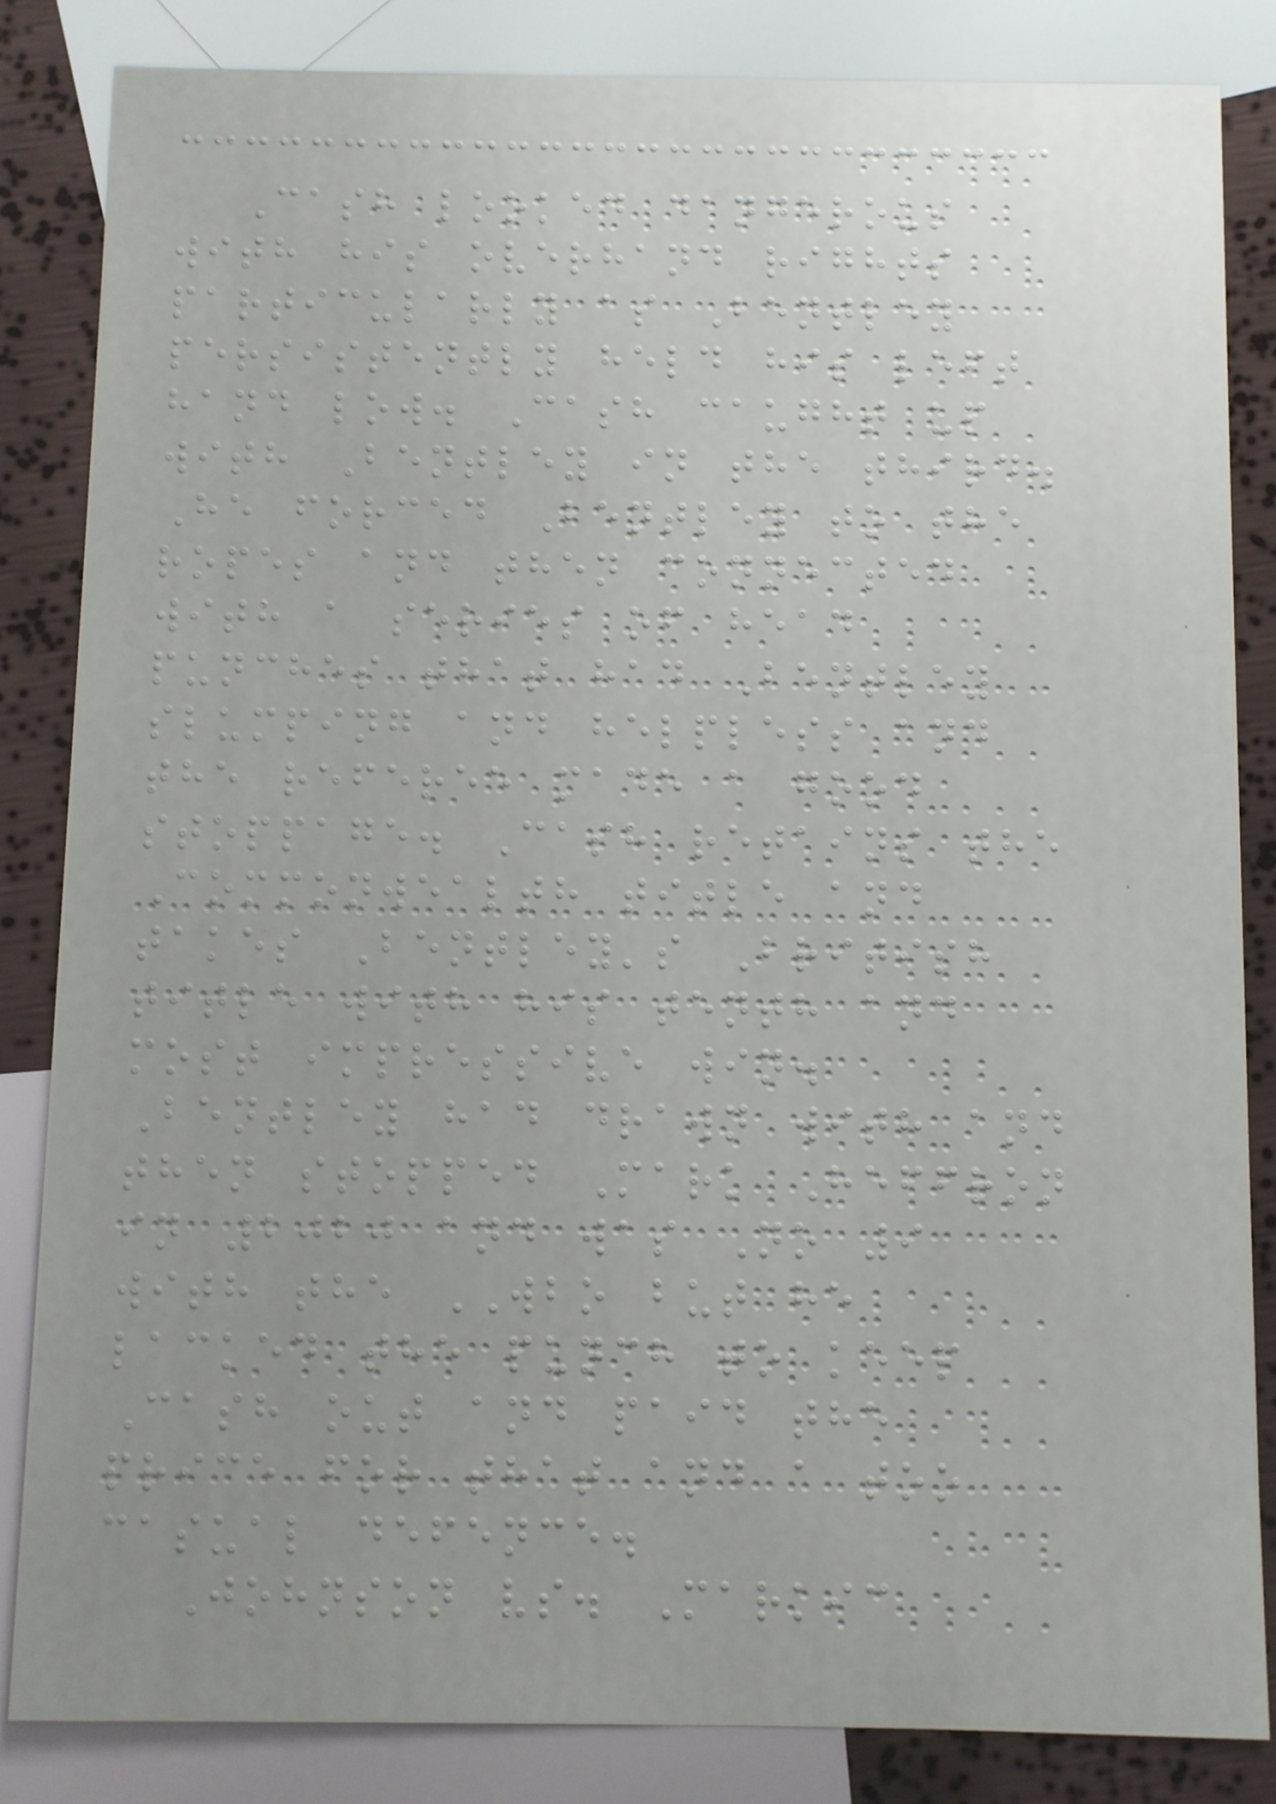Cash looked dangerous
with his overhand rights
particularly as Bentley
persistently held his left
hand low. Cash caught up
with Bentley in the third.
He forced Bentley to the
ropes and then connected
with a series of head
punches that had Bentley
slumping and helpless and
the referee made a good
stoppage. Cash retains the
Commonwealth title and
takes Bentley's British
title with his tenth and
most impressive win.
Bentley had drawn with and
then stopped Mark Heffron
in 2020 and was No 9
with the WBO but he
lacked the punch to keep
Cash out and paid the
price for that and a too
casual defence.
Johnson vs. Markic
